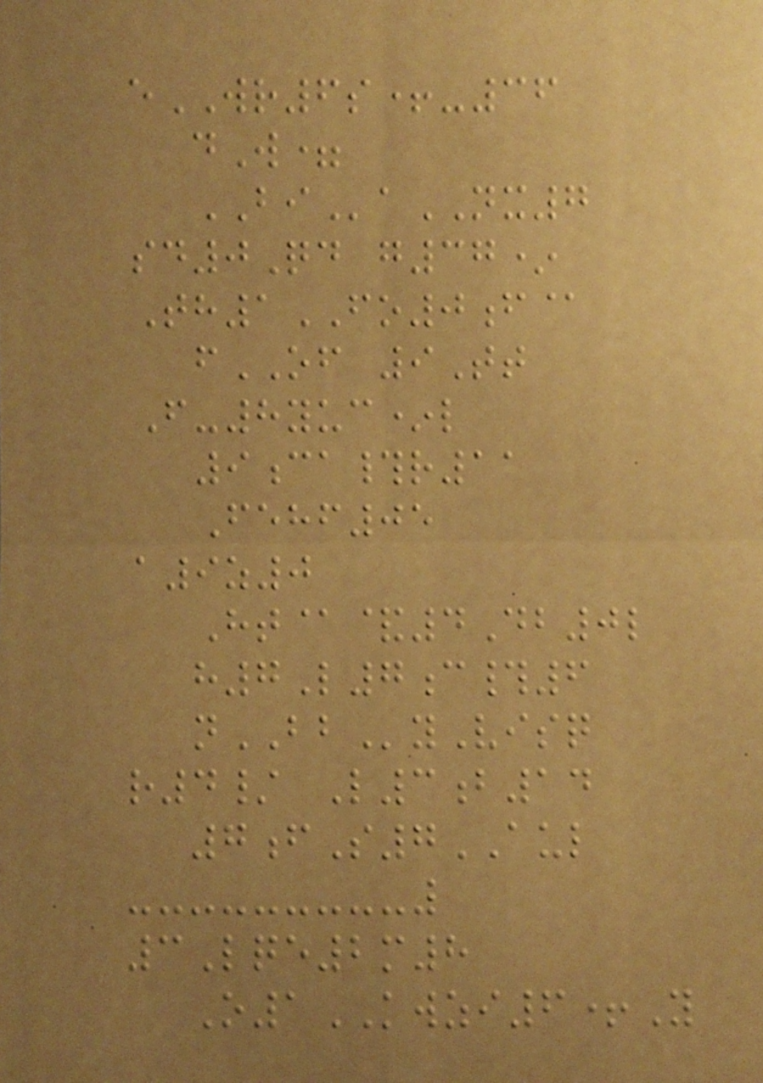eWR6s+-36
dW=
BIaNX7
sd0Qd g37*
Th1FO0f@
fOF 9Tt
F-8yuc*l
9ca#r11
Fehf05
a9z0
Ht@&4Db0l
h7L7c#6
nBByVisq
r4/ L3b14
7fS7AUL
3Lqe2m8
O1KWZI6+Y
